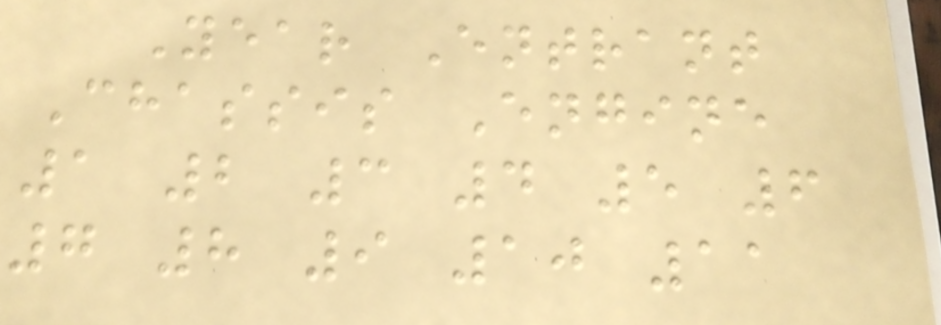Year Entrant
Chassis Engine
1 2 3 4 5 6
7 8 9 10 11
